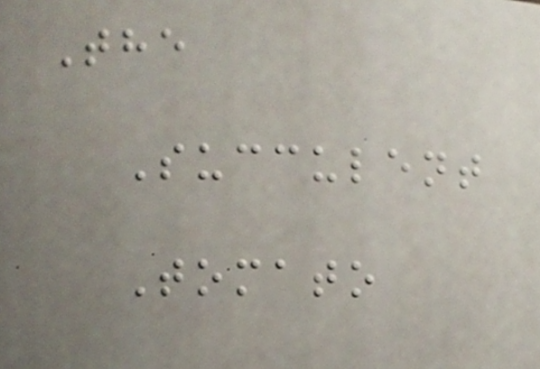The
Succulent
Tomato
